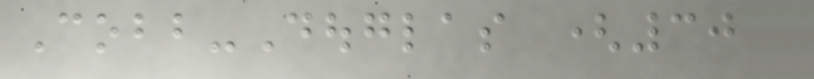Cobb-Douglas (30
